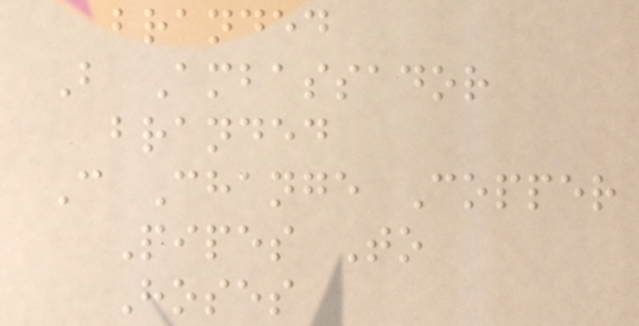branded
B Ambassador
branded
C Change Copper
Pipes To
Hoses
